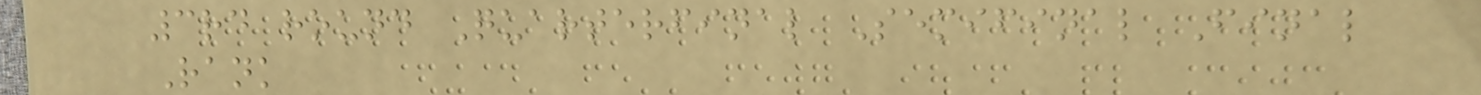3rd round Quarterfinal Semifinal Final
Rank
